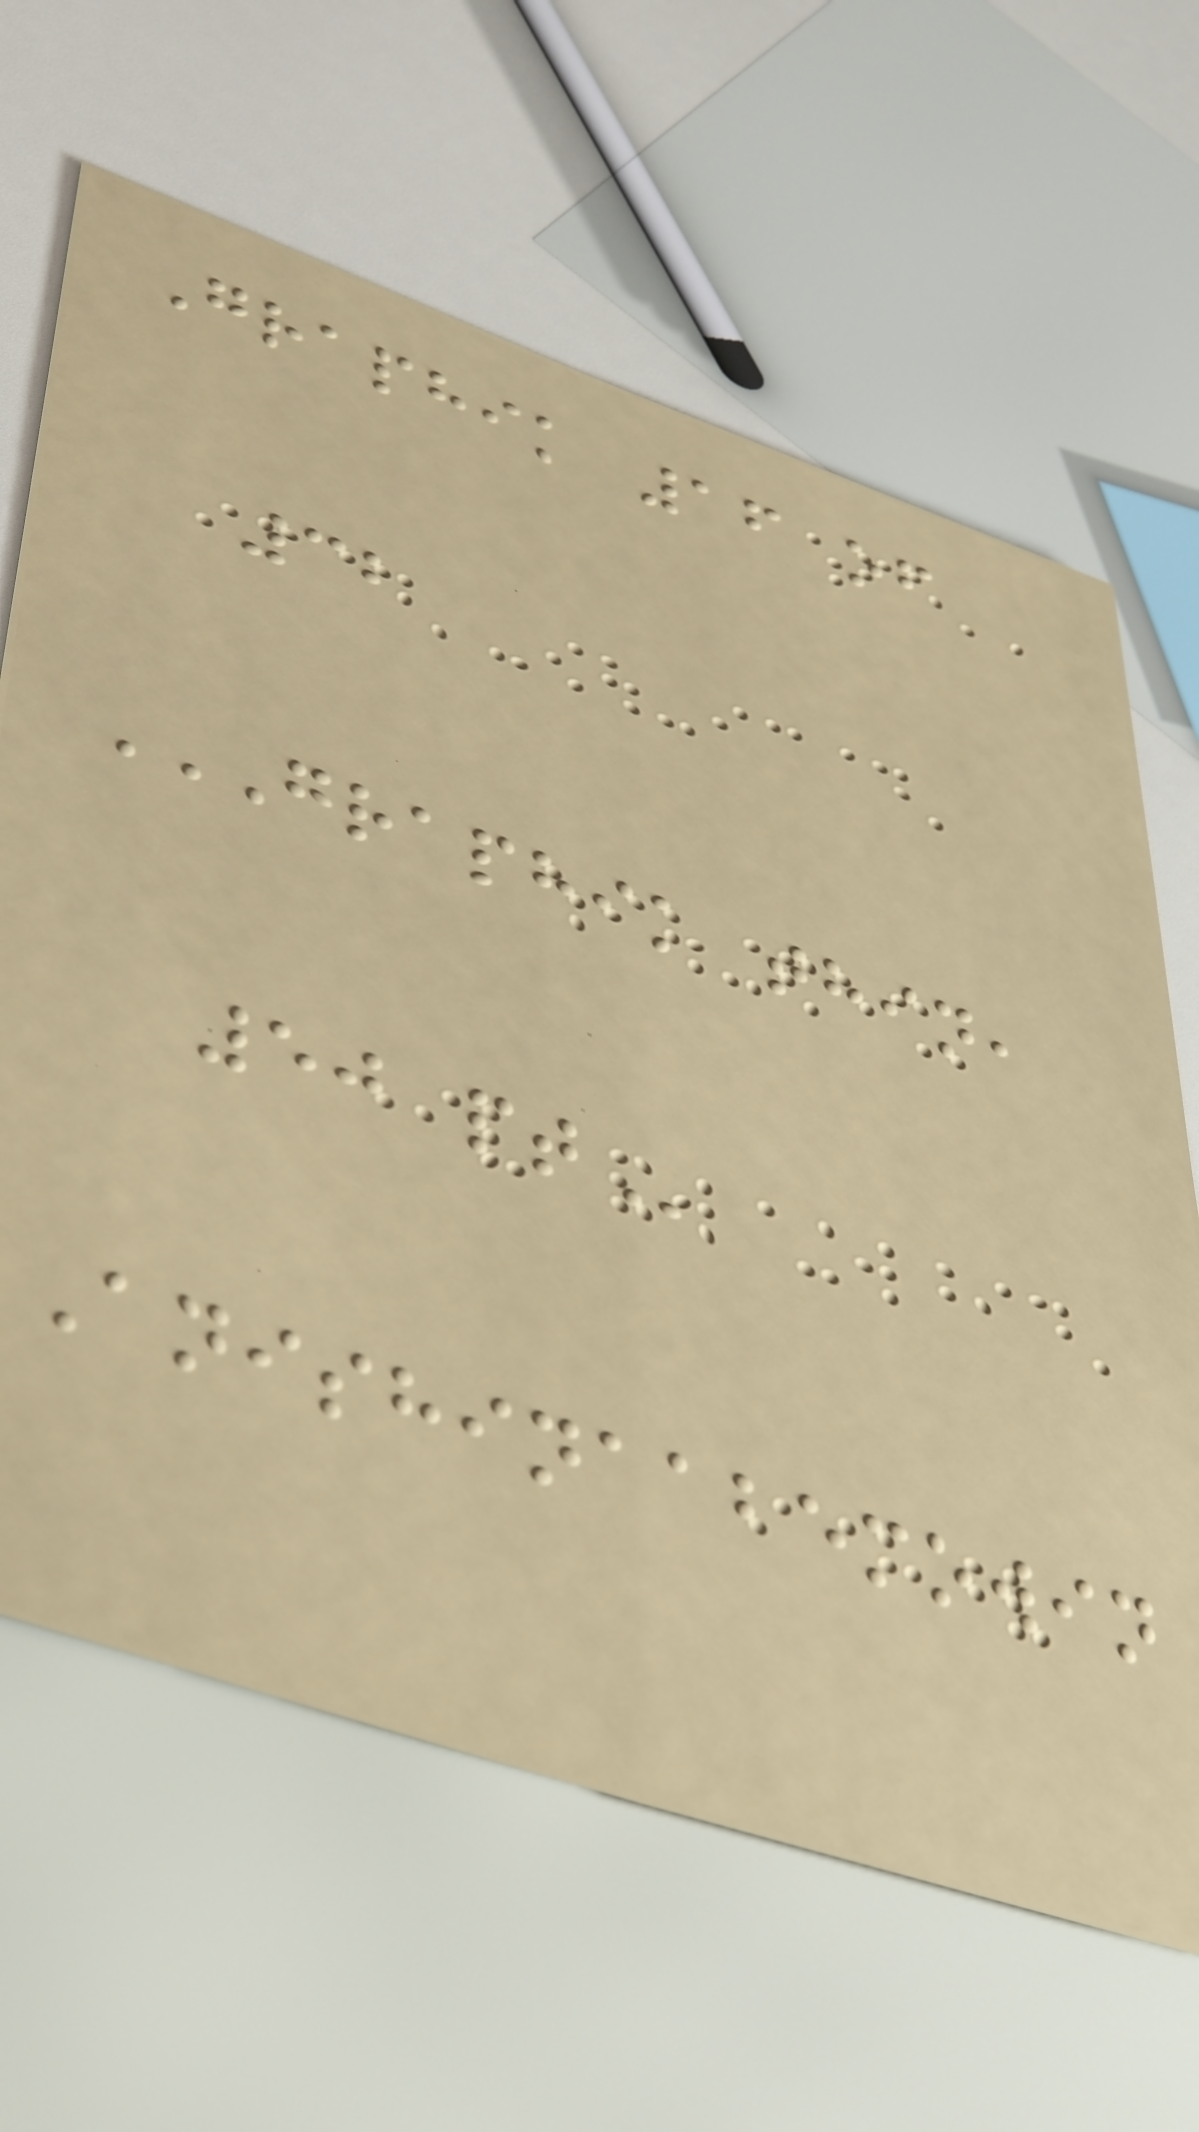Graphik 16 of
32
GRAPHIK THIN,
50 PT
Anishinaabemowin
